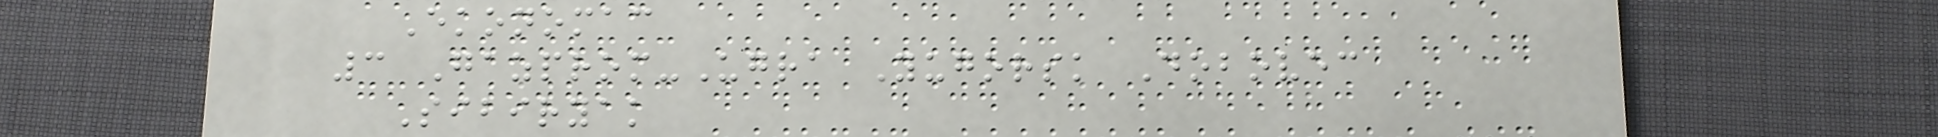Ekonomac
3 Gazprom-Ugra Yugorsk Dobovec
Sibiryak
